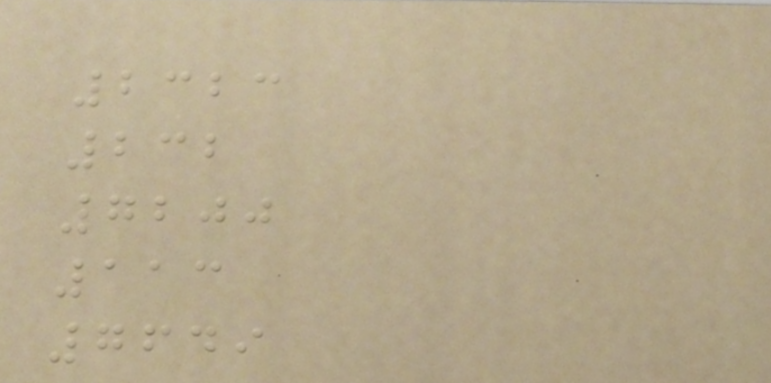2323
232
7200
113
7649
